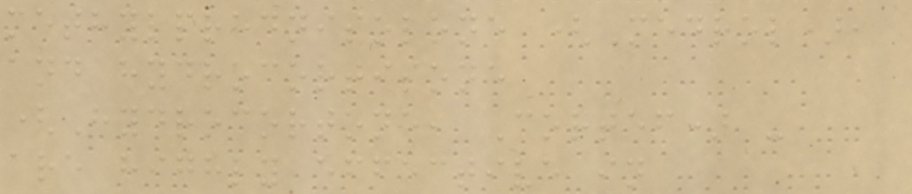methylprednisolone (Medrol),
and hydrocortisone
(Hydrocortone, Cortef) -
are highly effective in
